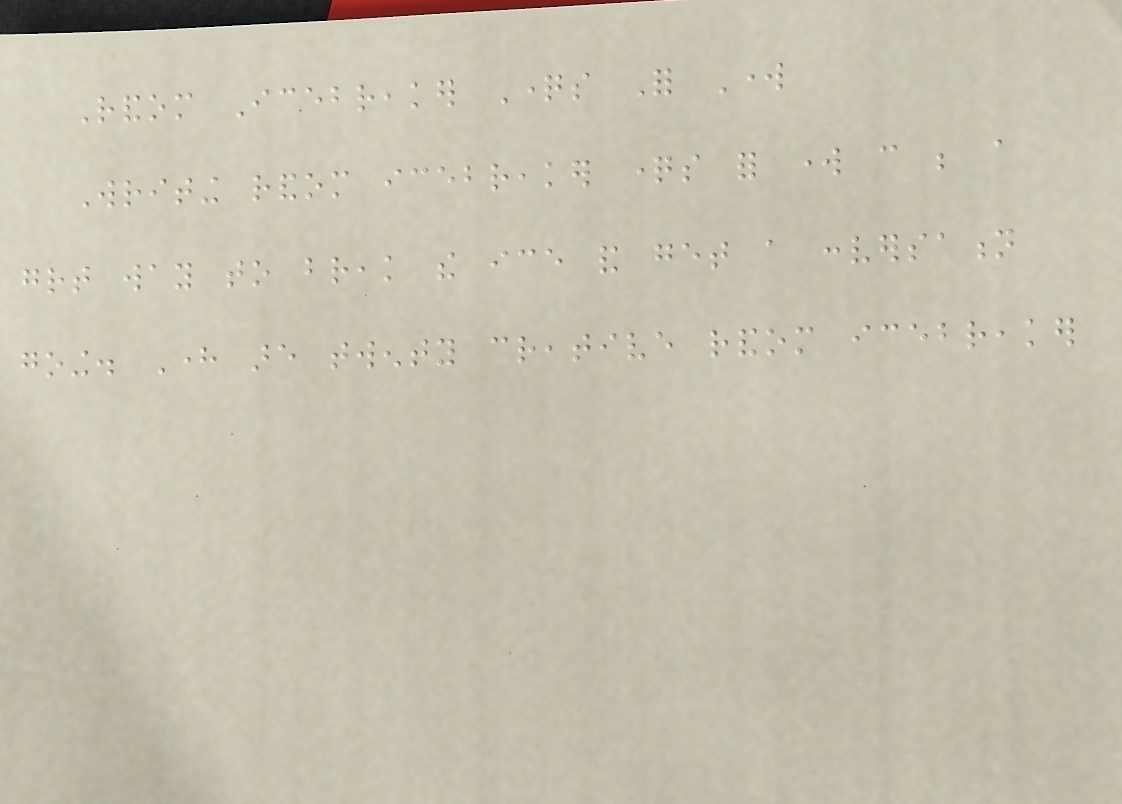Random Icebreaker Questions For Work
Writing random icebreaker questions for work can be a
great way to break the ice and get a conversation
going. Here are twenty creative random icebreaker
